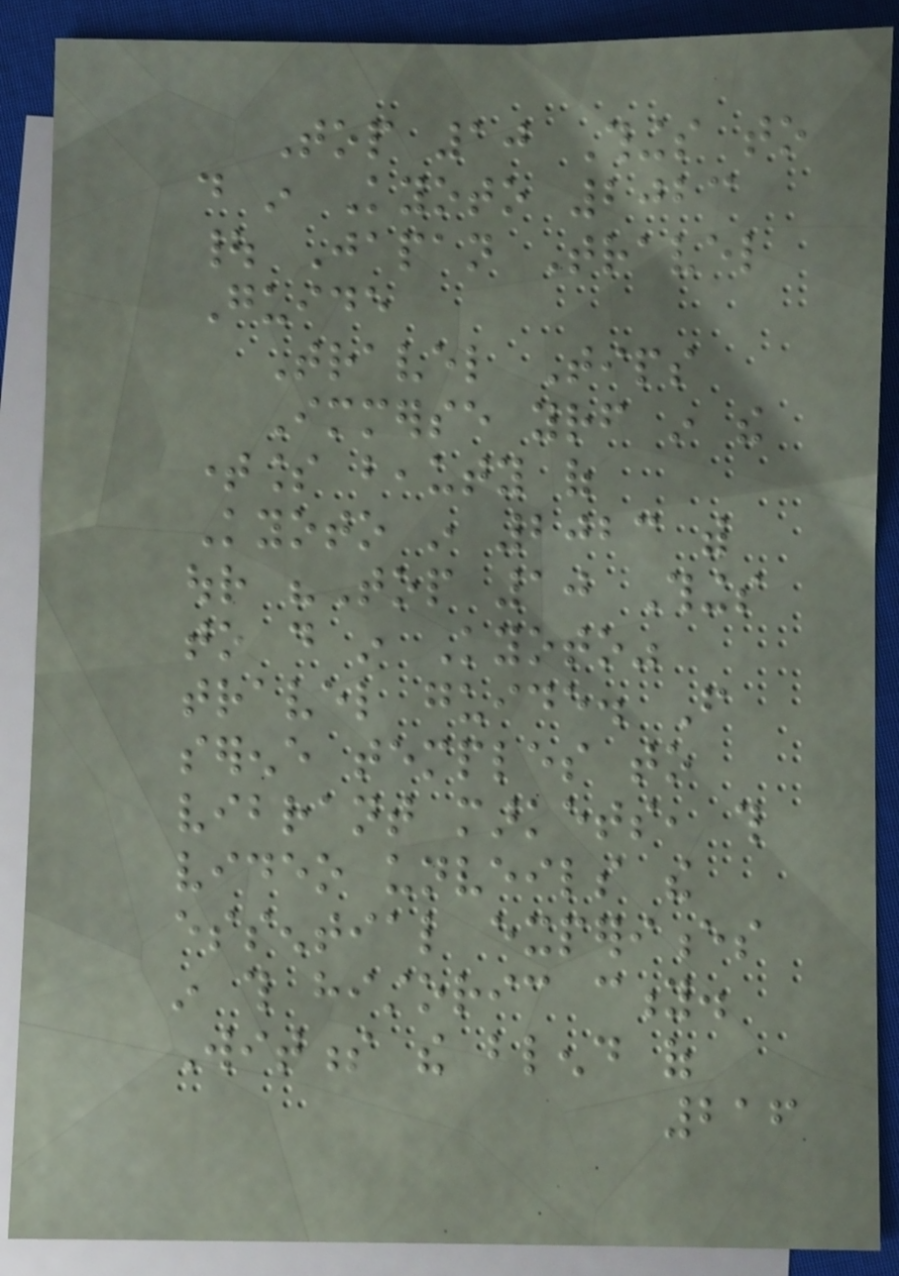Top 10 Things to
do in Kyoto 2023
| Japan Travel
Guide
Travel Tips
Immerse yourself in the
timeless beauty of
Kyoto in 2023 with
our "Top 10 Things
to do in Kyoto"
travel guide. From
serene temples to
vibrant markets, this
video unveils the
essential experiences
in this historic city.
Witness the blend of
216
